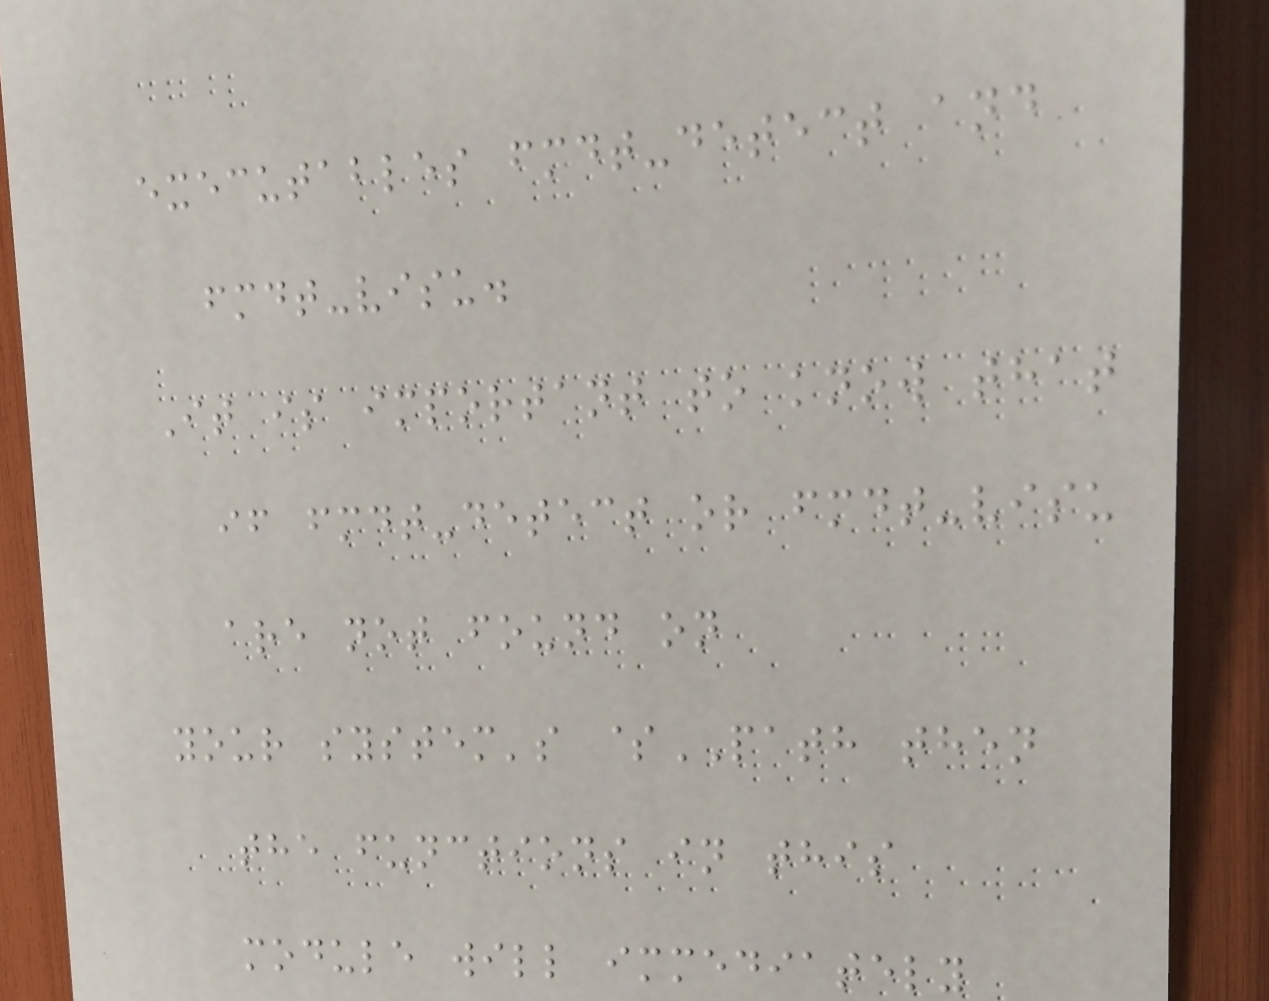executables fmdt-detect and
fmdt-visu.
It is important to know that
if fmdt-detect or fmdt-visu
are not found on
your system's $PATH then
the functions in this
module will immediately
